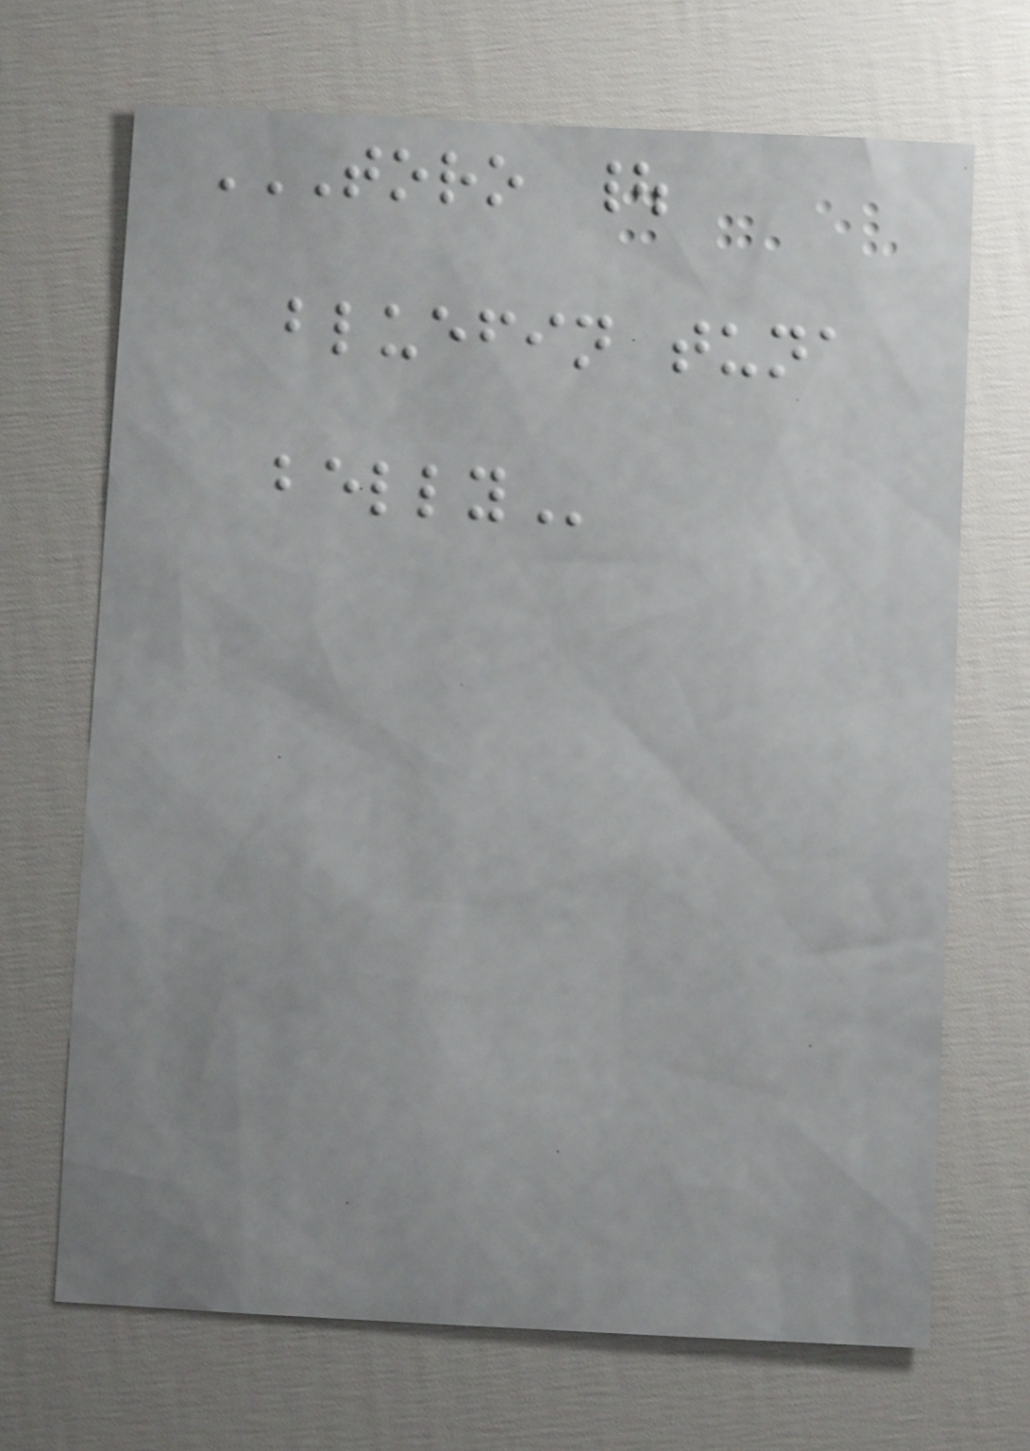TORO |
BLUEFIN TUNA
BELLY
